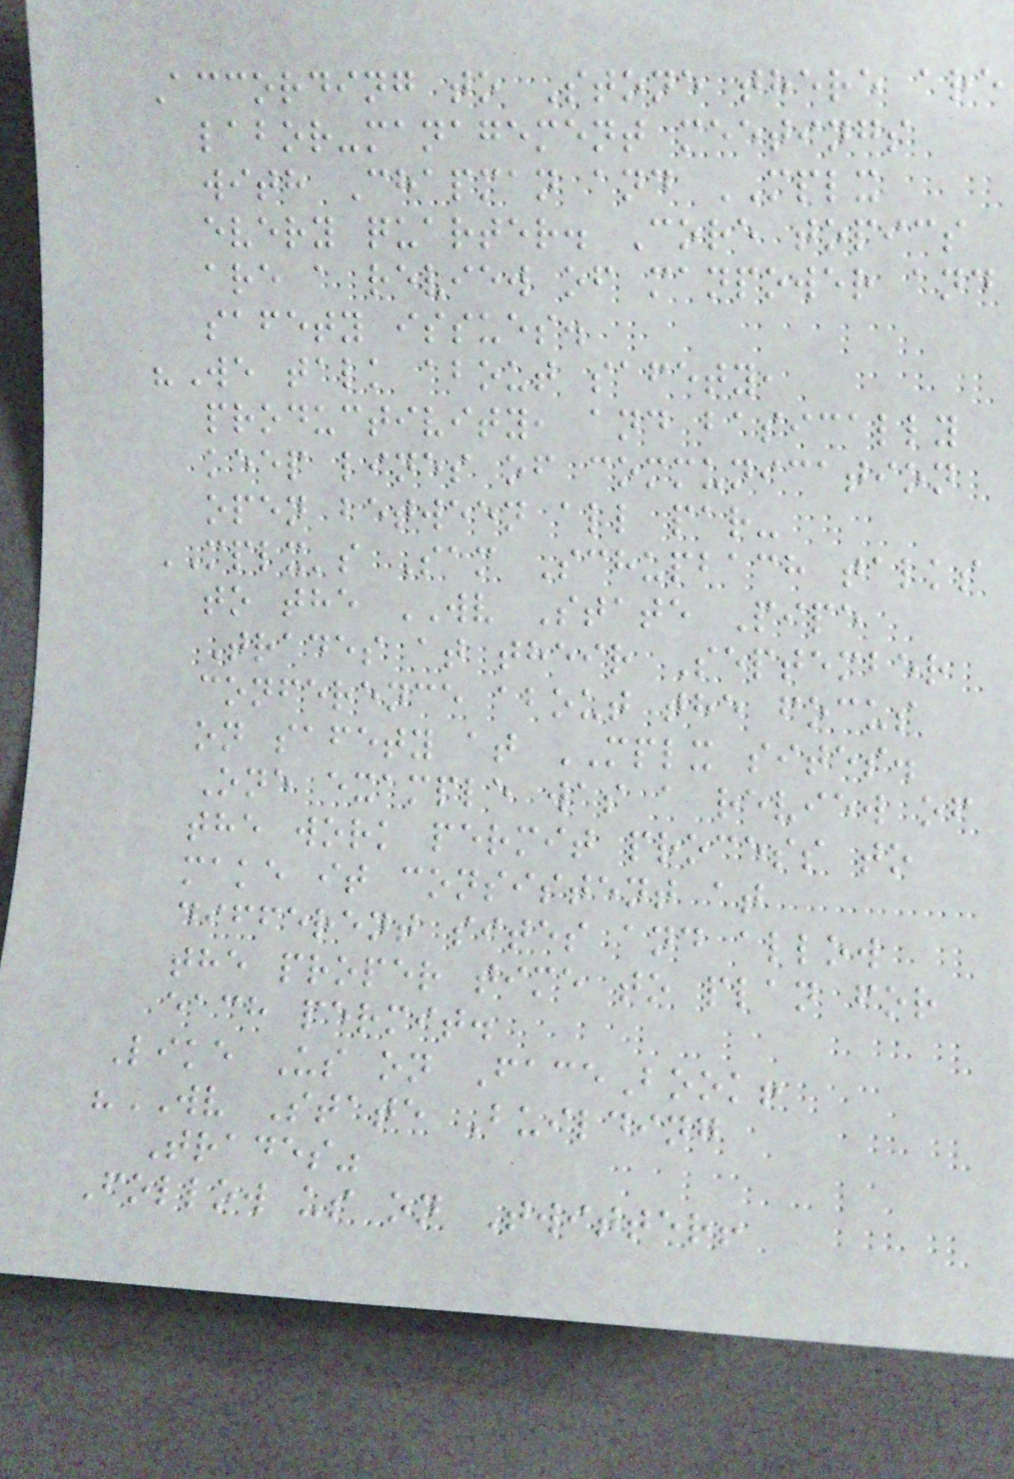According to Stone there are
labor-management meetings
with Chapman and MPLX
every quarter. Core topics
are a review of manpower and
safety issues.
"We talk about safety,
productivity, and basically
keep lines of communication
open between all par-
MPLX's Sam Schupbach talks
to the WV State Pipe
Trades at their September
conference about the focus
on safety at MPLX sites.
One example was a review of
the work permit process to
make it consistent at
different sites and allow
the proper time to plan for
each permit.
Like Us on FaceBook!
"WV State Building
Trades"
Follow us on Twitter!
